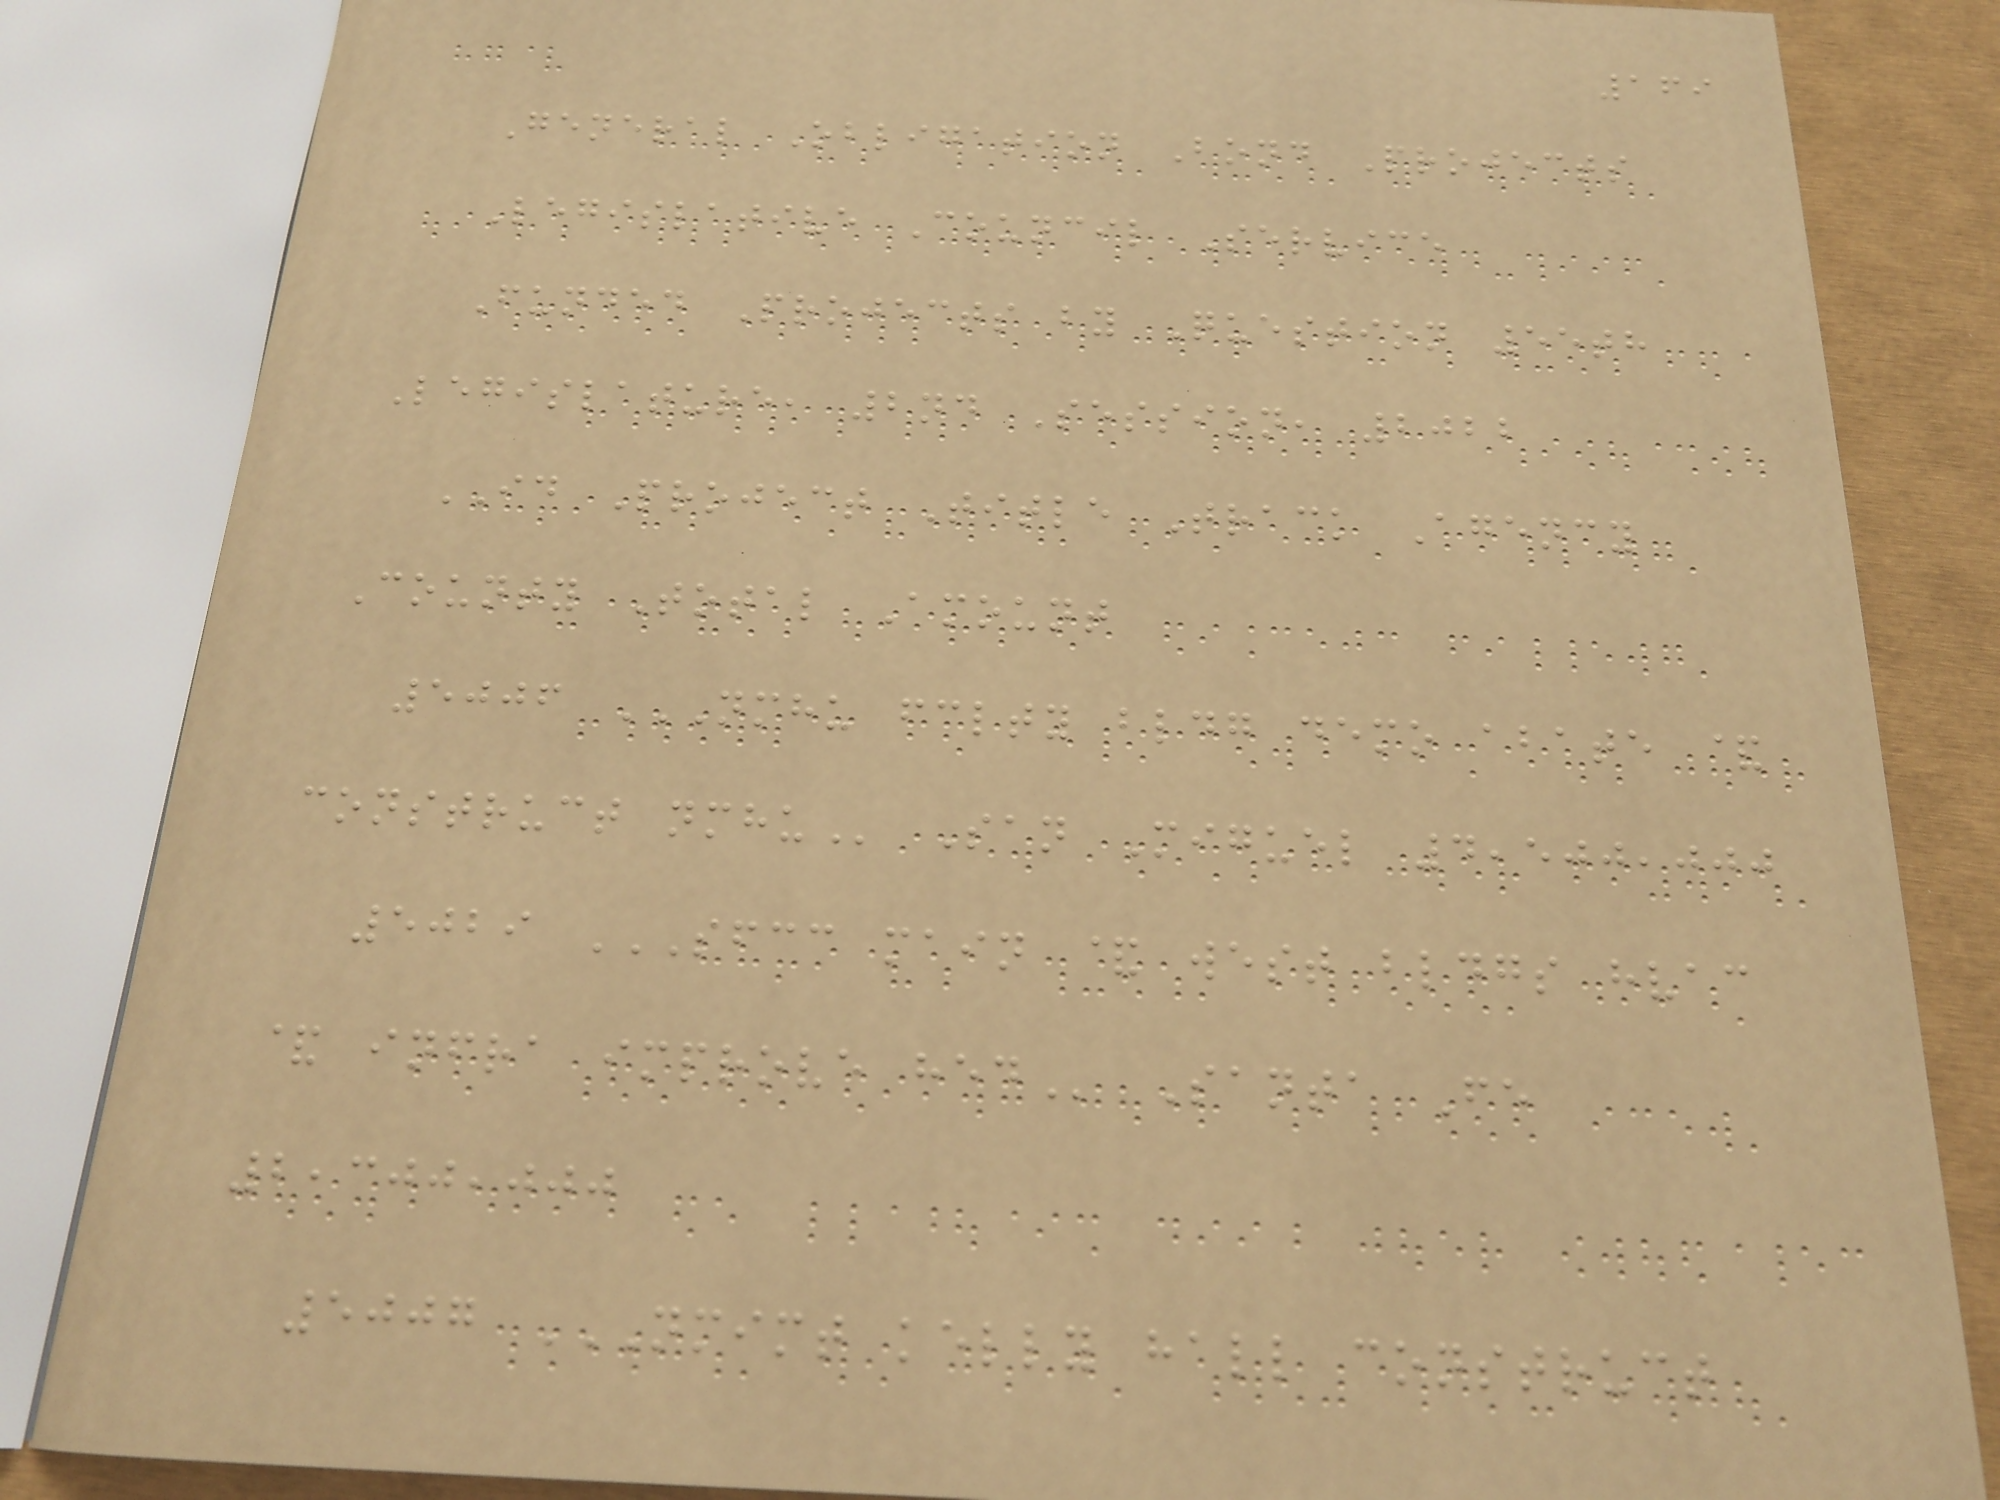169
General Obligation Bond Projects
Legislative Council Service
Funded Projects by Question 55th
Legislature, 2nd Session, 2022
ID Project Title Track Agency
County Total Amount
5006 NMHU FCLTY BLDG DEMO ABATE &
CONSTRUCT NMHU San Miguel 4,500,000
5029 SFCC MAIN & WEST BLDGS HVAC
& INFRA IMPROVE HED Santa Fe
2,300,000
5007 NMIMT KELLY HALL CONSTRUCT
